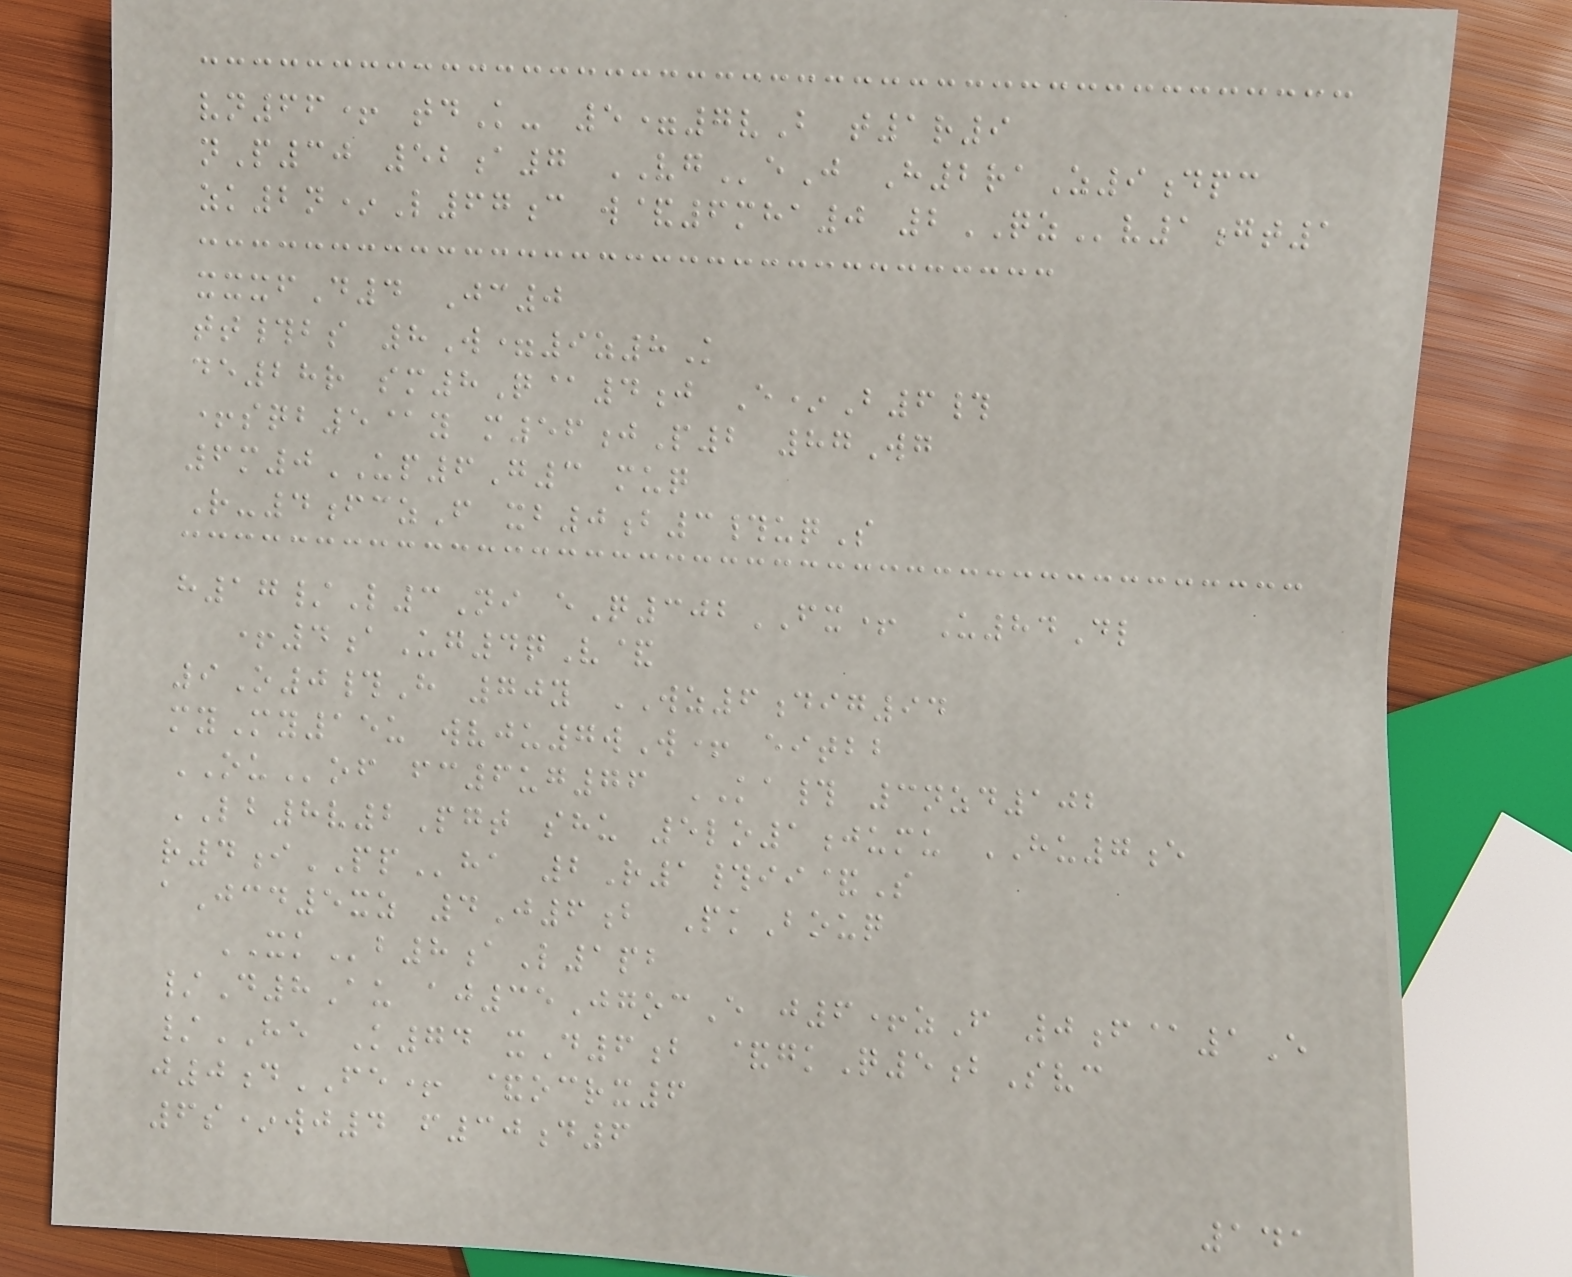vn66+ tdK- 5=7vB t1r9
nP30 52a7 VGeJ H2raZ9dpc
zk2n*L67c w&6mha0 2QZv1gt1
xxxfD4 Jc0
tt#bs 8W=9z8K
de28r sm8Q@4j E*B6#
+sqb5@y m56jP2 87Wg
6m0UP6G3 muq
R-4fczF xb0b3#uqS
h17/L3Ni eQ302FX+ U84Dl
+4aUg4qV&
9O0#H 70y WZ6dig94
myMy15u wvju7wW+ eitbb
OUof fc6ug76 KA# 3nzd102
LB8v2Pgt shu 5lo1jumu HU7e
r4iPPha 2R1#ii&S
aJcd5xz 4J6b PkBouq
XKb8aL1pb
/D8Au aj35JgocE j6+zF 0f@1E
/HE K74 xD6b &gkQ5bSvc
j0dFE+ &ocrx6
6s*wj4 f30d6
141
